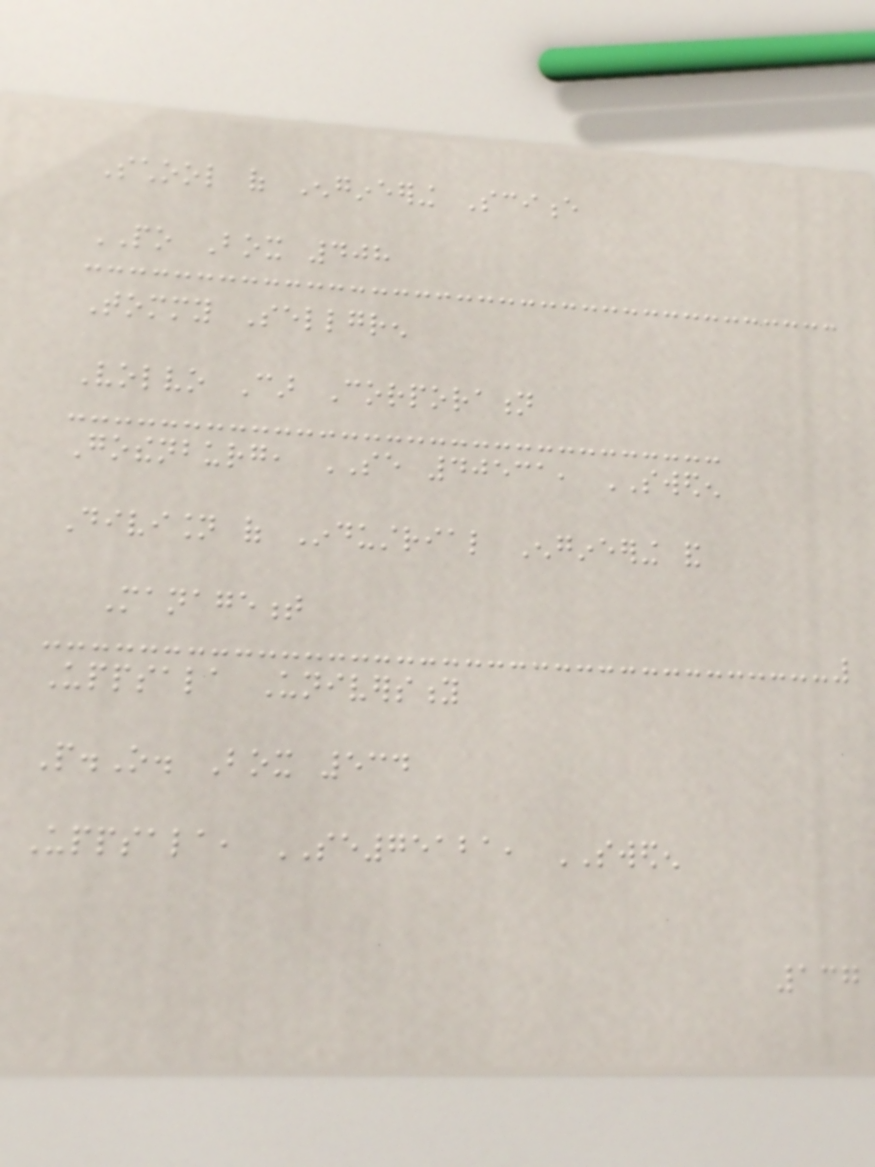School of Engineering Science
PO Box 408
Tommy Sellgren
Volvo Car Corporation
Gothenburg, SE 40531, SWEDEN
Division of Industrial Engineering and
Management
Uppsala University
P.O. Box 534
Uppsala, SE75121, SWEDEN
137
